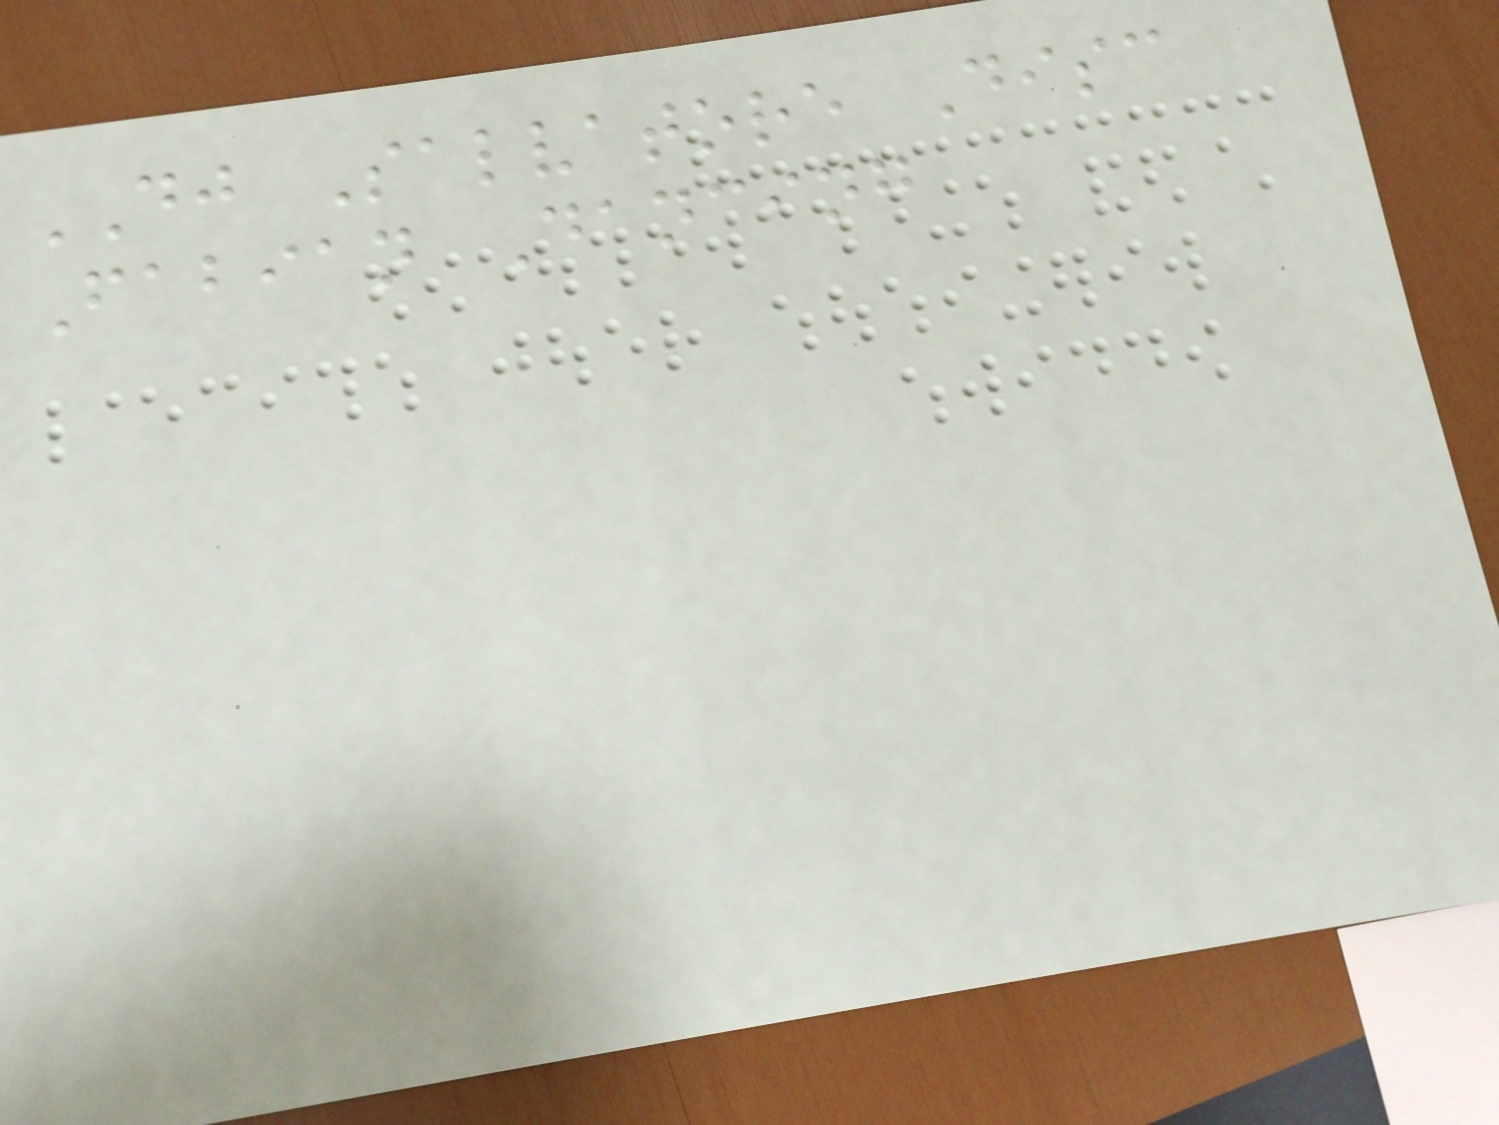DJ Salvatore Disc
Fabian Dancing
